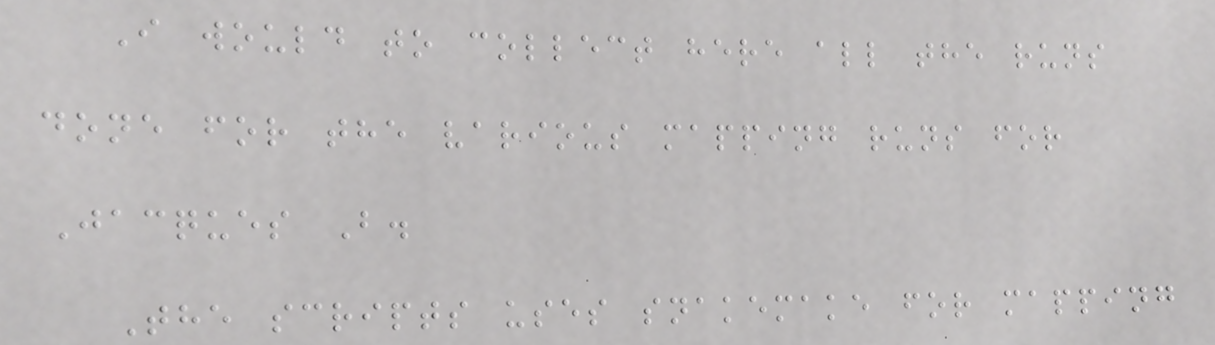I would to collect here all the runs
done for the various mapping runs for
Jacques B.
The scripts uses snakemake for mapping
